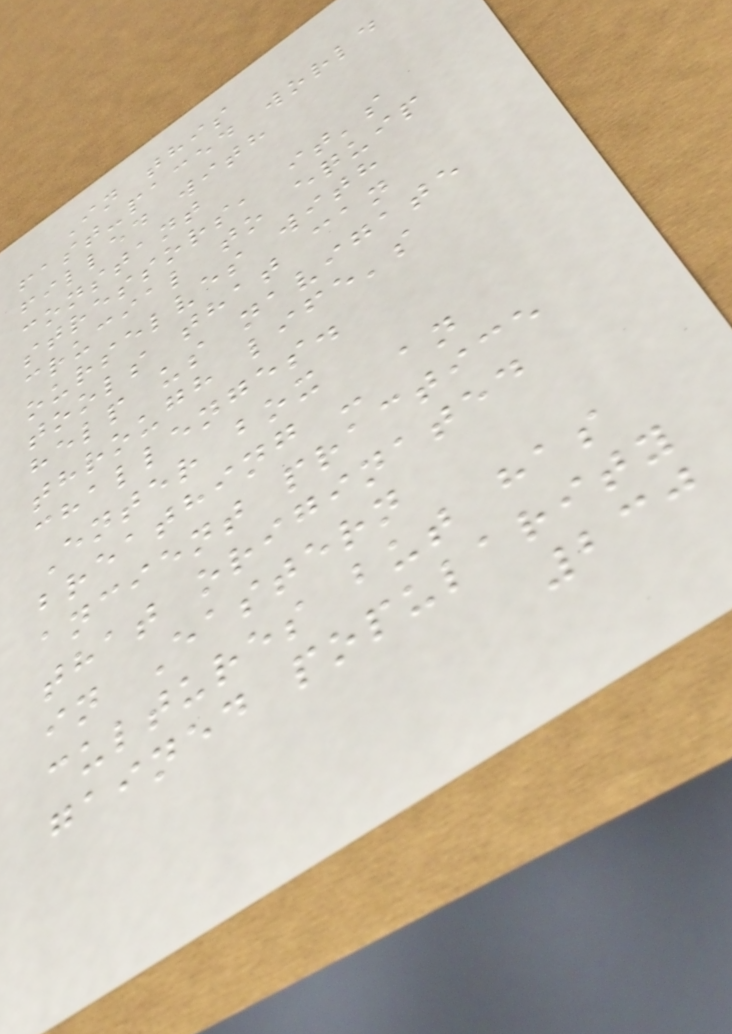In this
fast-paced world
filled with
constant
stressors, it's
crucial to equip
ourselves with
tools that can
help us navigate
through life's
challenges.
Enter box
breathing - an
ancient practice
that originated
in Eastern
cultures but has
gained popularity
230
